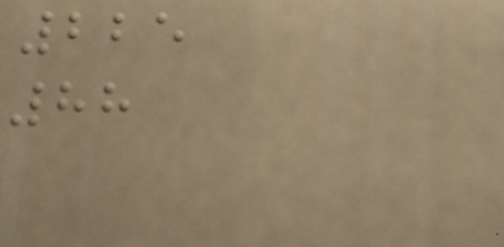225
88
